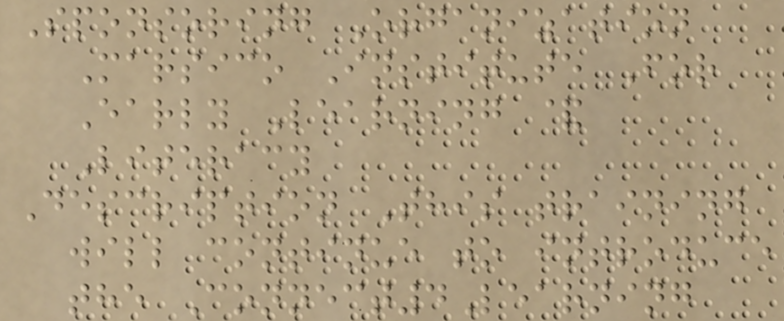Sponsoring Organization
Marsico Institute For
Early Learning &
Literacy
Description This training
will continue to introduce
the Connect4Learning
